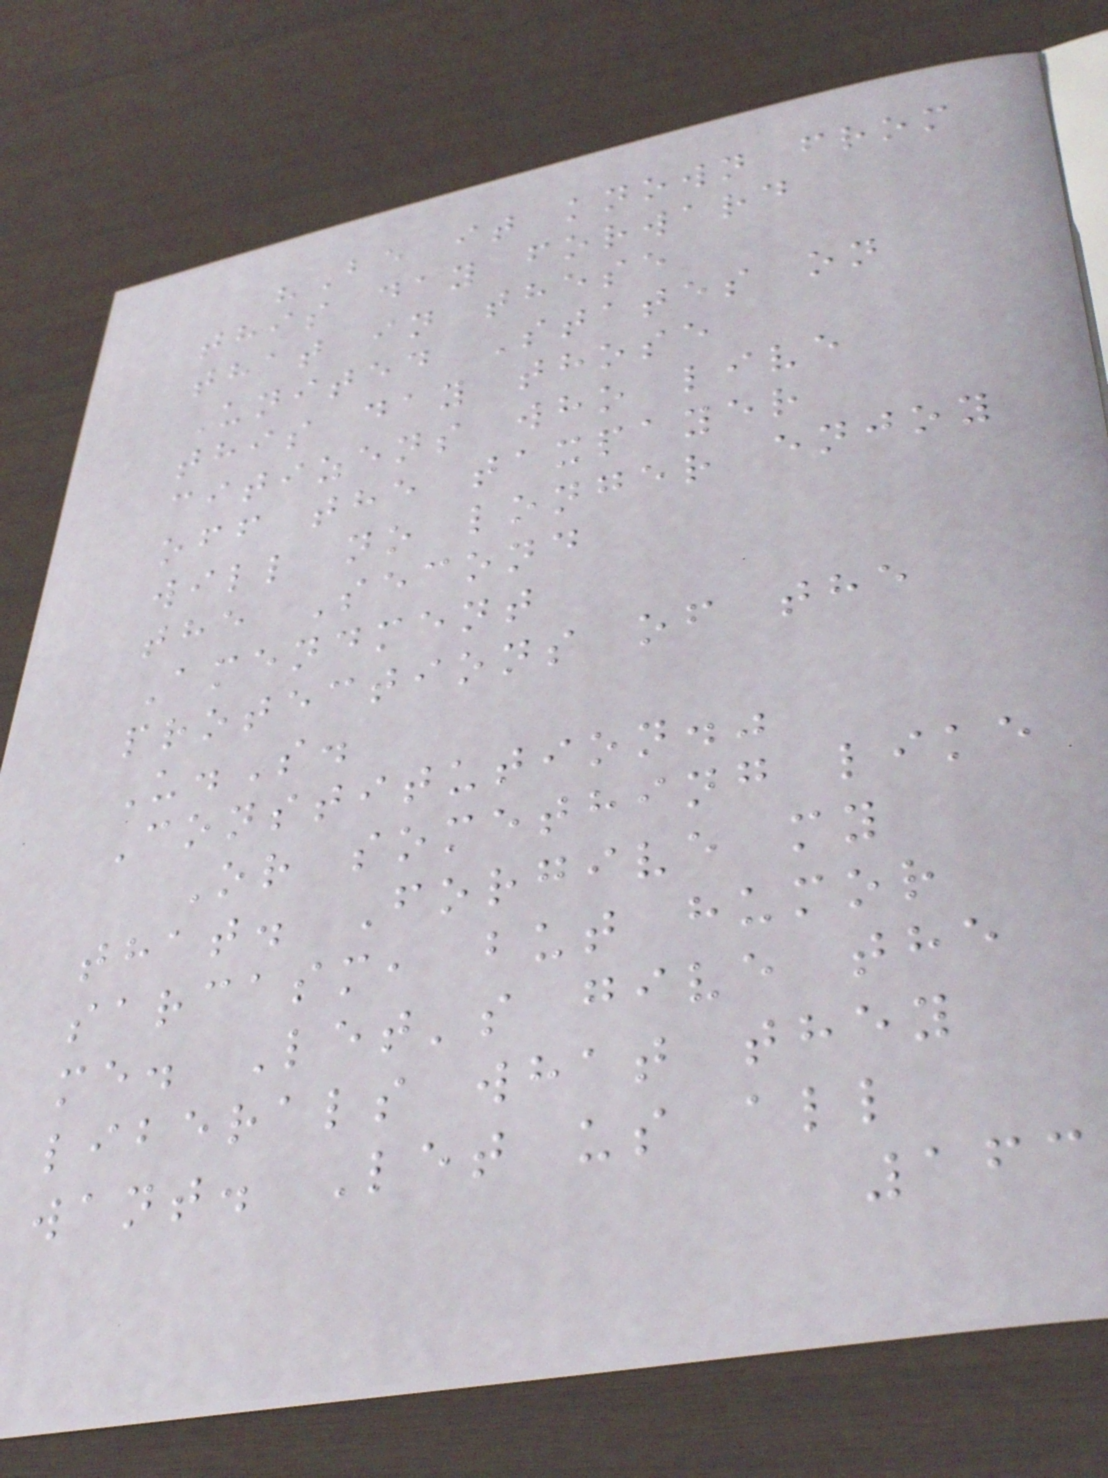"Be it known from
this day forward
that in these
United States on
this day those
citizens who live
off the taxpayer
will no longer enjoy
the Second
Amendment
protections of the
U.S.
Constitution."
Or something like
that. Forgive my
sarcasm, but humor
me. Let's give the
liberals what they
want. Let us all
163
